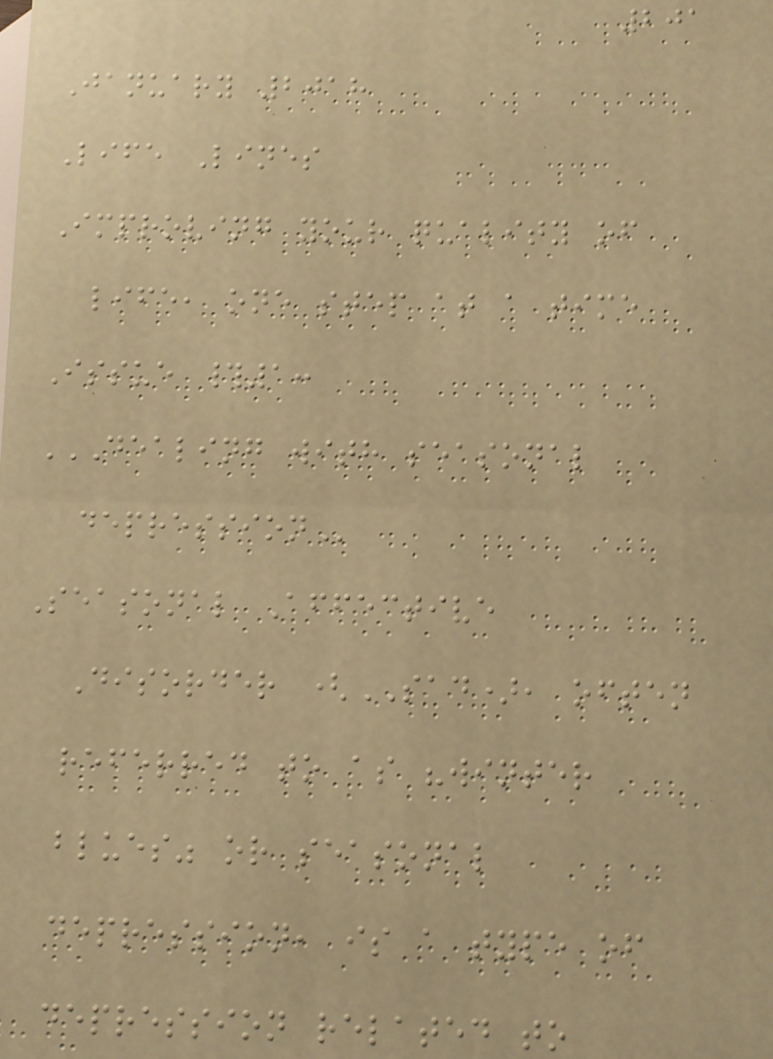201
January 2018
Life Lines
Improving your quality of
life, one step at a time
Issue #1:
DEALING WITH SEASONAL
DEPRESSION
Seasonal Affective
Disorder (SAD), often
referred to as "winter
blues" or seasonal
depression, is a type of
depression related to
